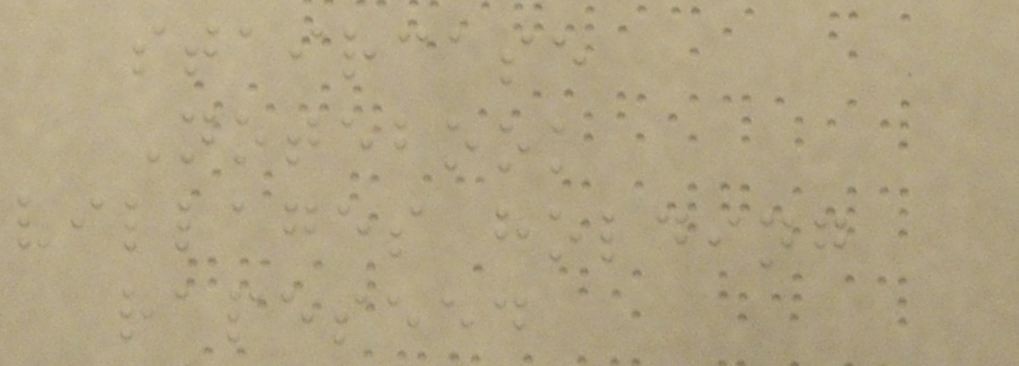staircase
Notebook
villages holding
rapeseed
